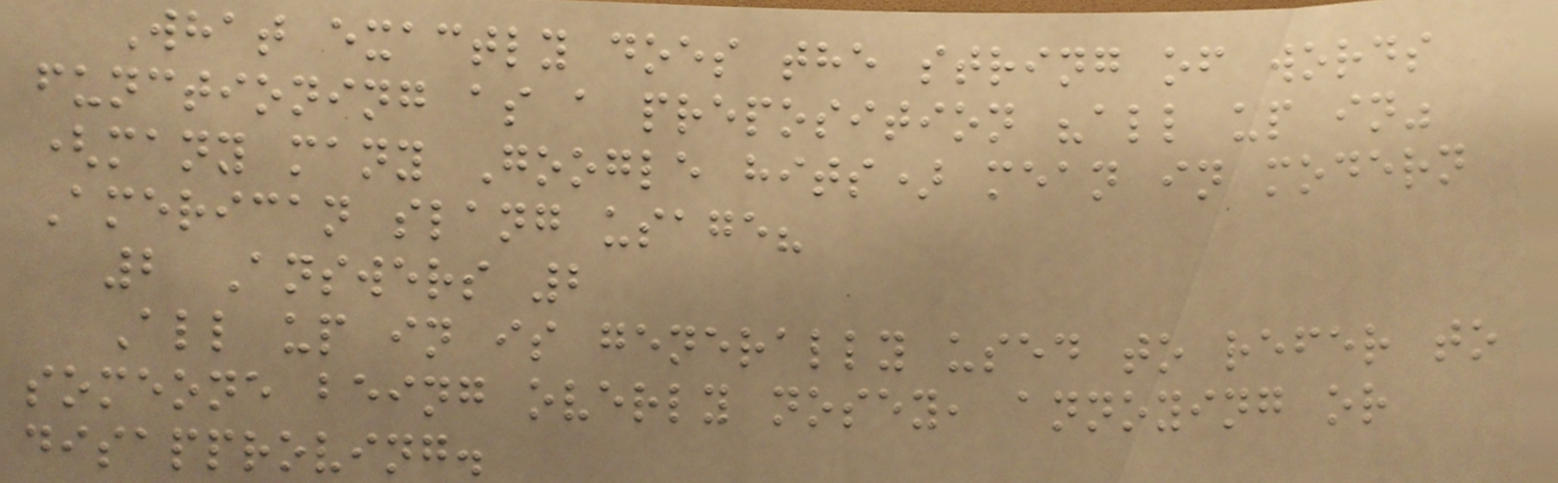What exactly does the string of words
functioning as a preposition "all up in"
(many many Google hits) mean in modern
American slang usage?
2 Answers 2
All up in is generally used to refer to
someone being overly nosey, annoying or
disapproving.
